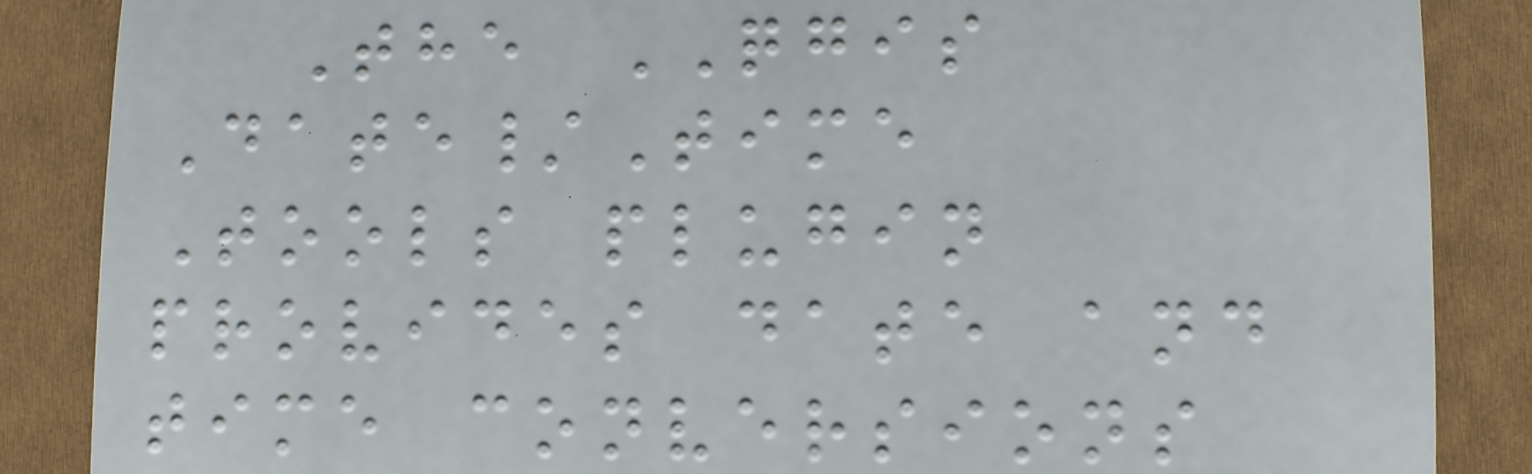The QGIS
Date/Time
Tools plugin
provides date and
time conversions
